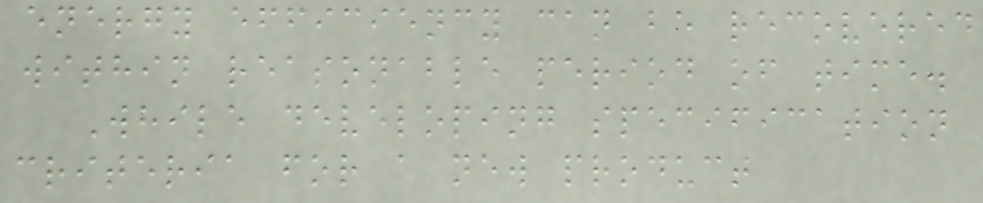energy efficiency can be recovered
within reasonable period of time.
While developing specification
criteria for a new product
